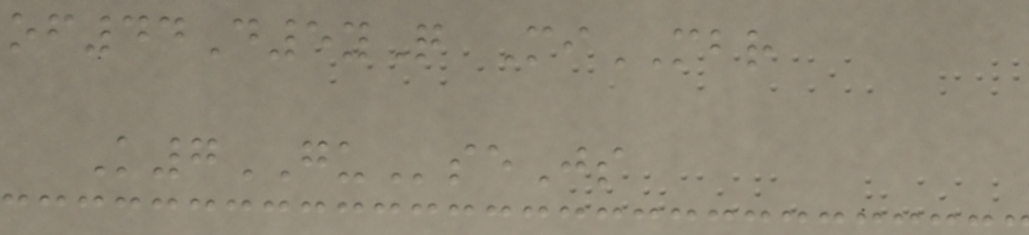of44D5yQ MiMBR
K7GUseJs
